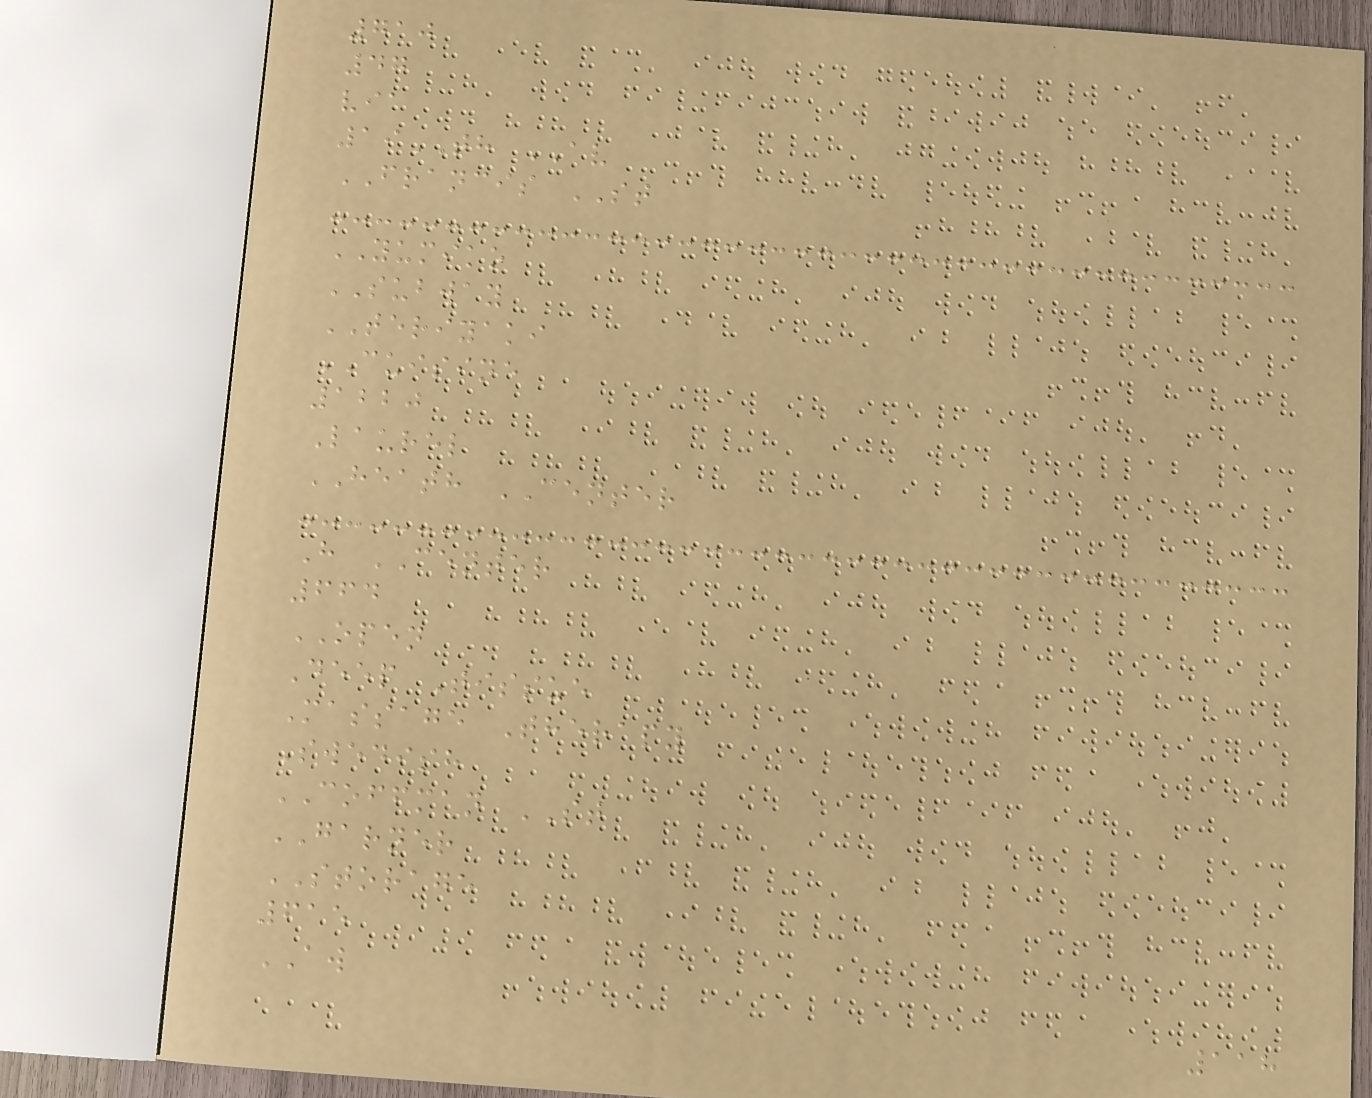710
47
via
19TH AV
FRANCIS ST
YUMIKO
SUBWAY
TERIYAKI
CUISINE
1220
Laurel
HEATH CENTER
H CENTER
664
OPEN
Deep Tissue
Massage Therapy
Swedish
COFFMAN ST
GARNER
STORAGE
615
AW
118
